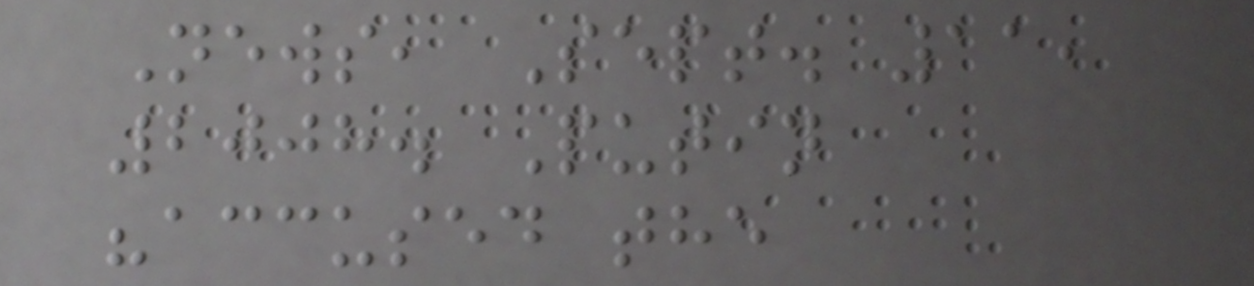News, Sept. 11,
2008. Putin
"accused the
